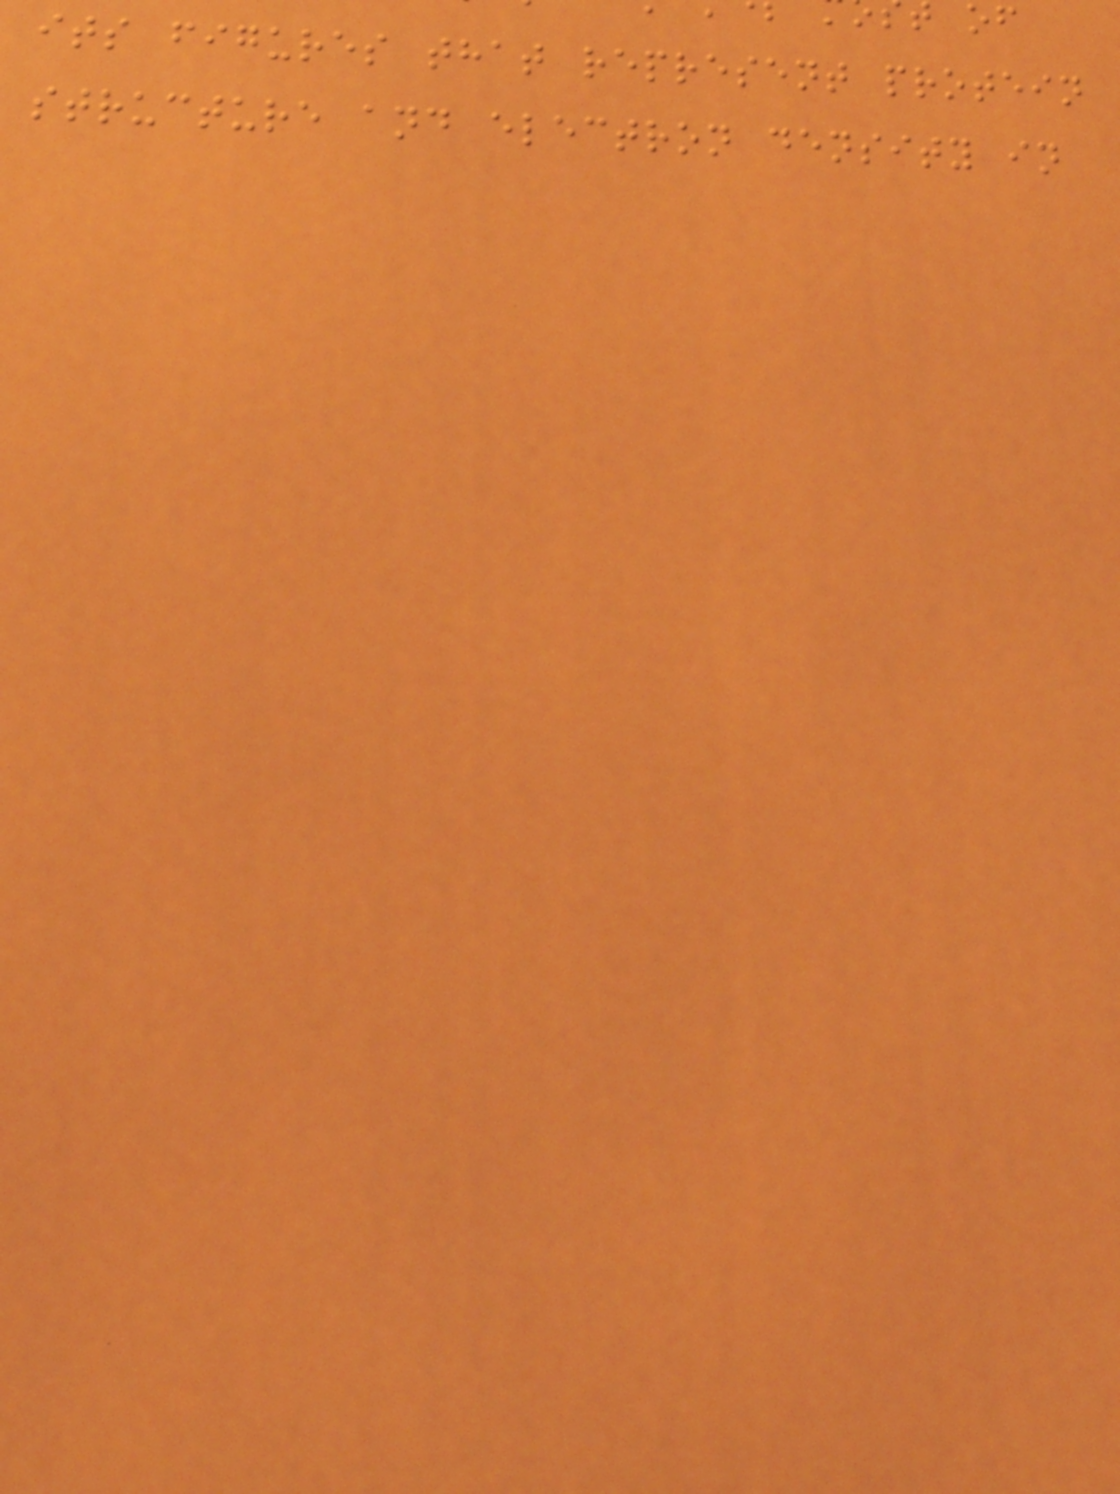its figures that represent protein
structure and electron density in
